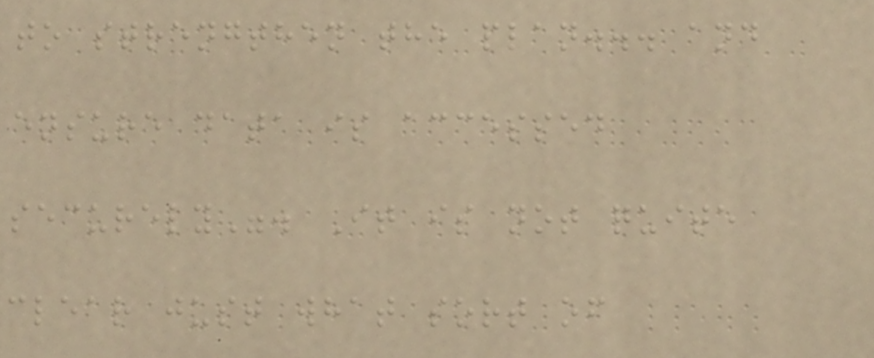to strengthen the plan... and
ensure data is accessed
securely". It is not quite
clear just what sort of
